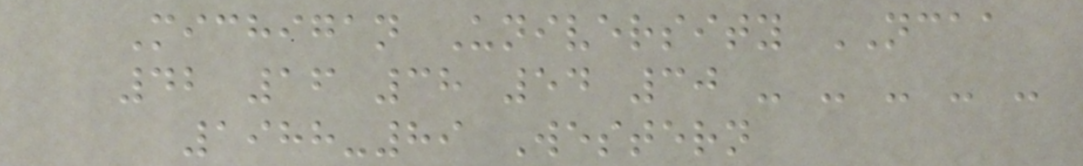Michigan University NCAA
42 16 38 54 30 - - - - -
1988-89 Western
